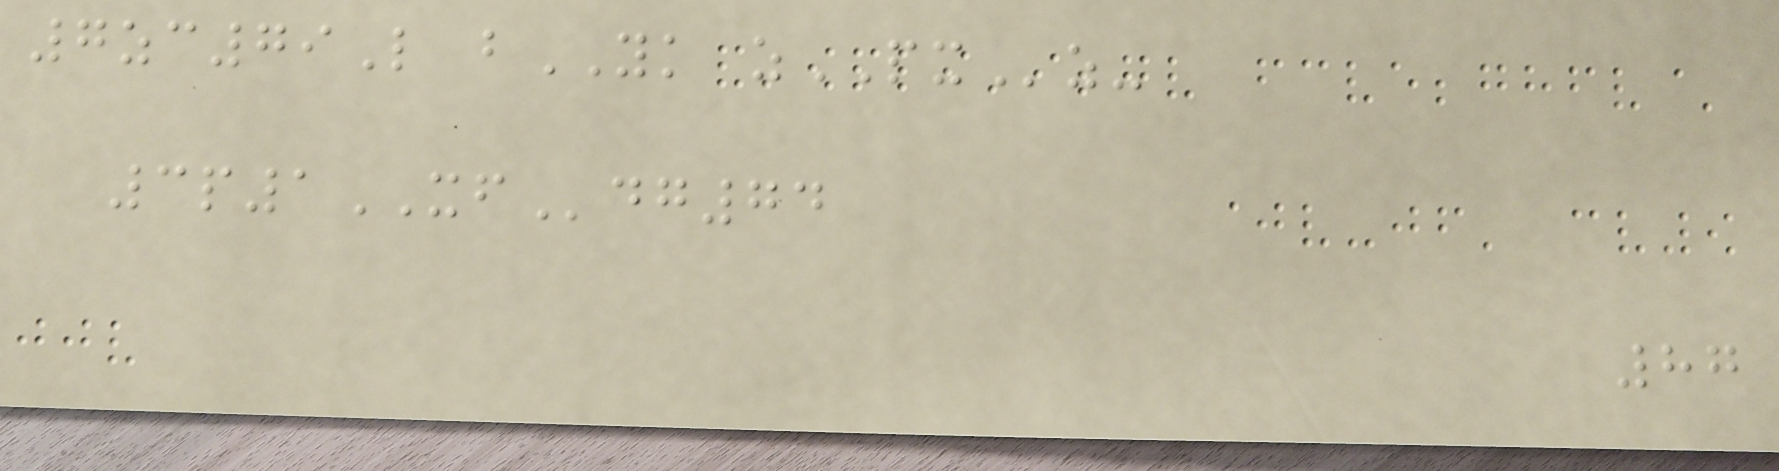7zc79L bYK zPXz-
3p1XFdg74
87
